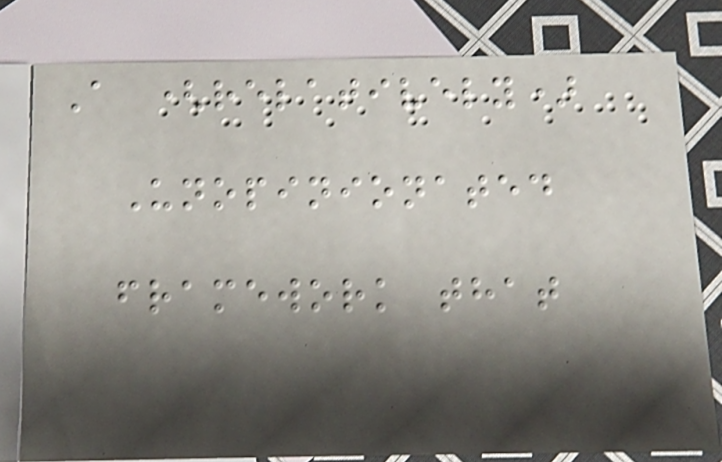A (relatively)
Unopinionated
framework that
